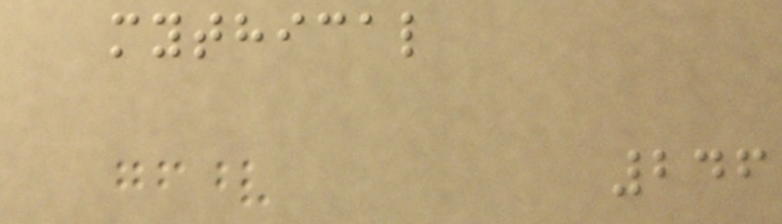mythical
246
